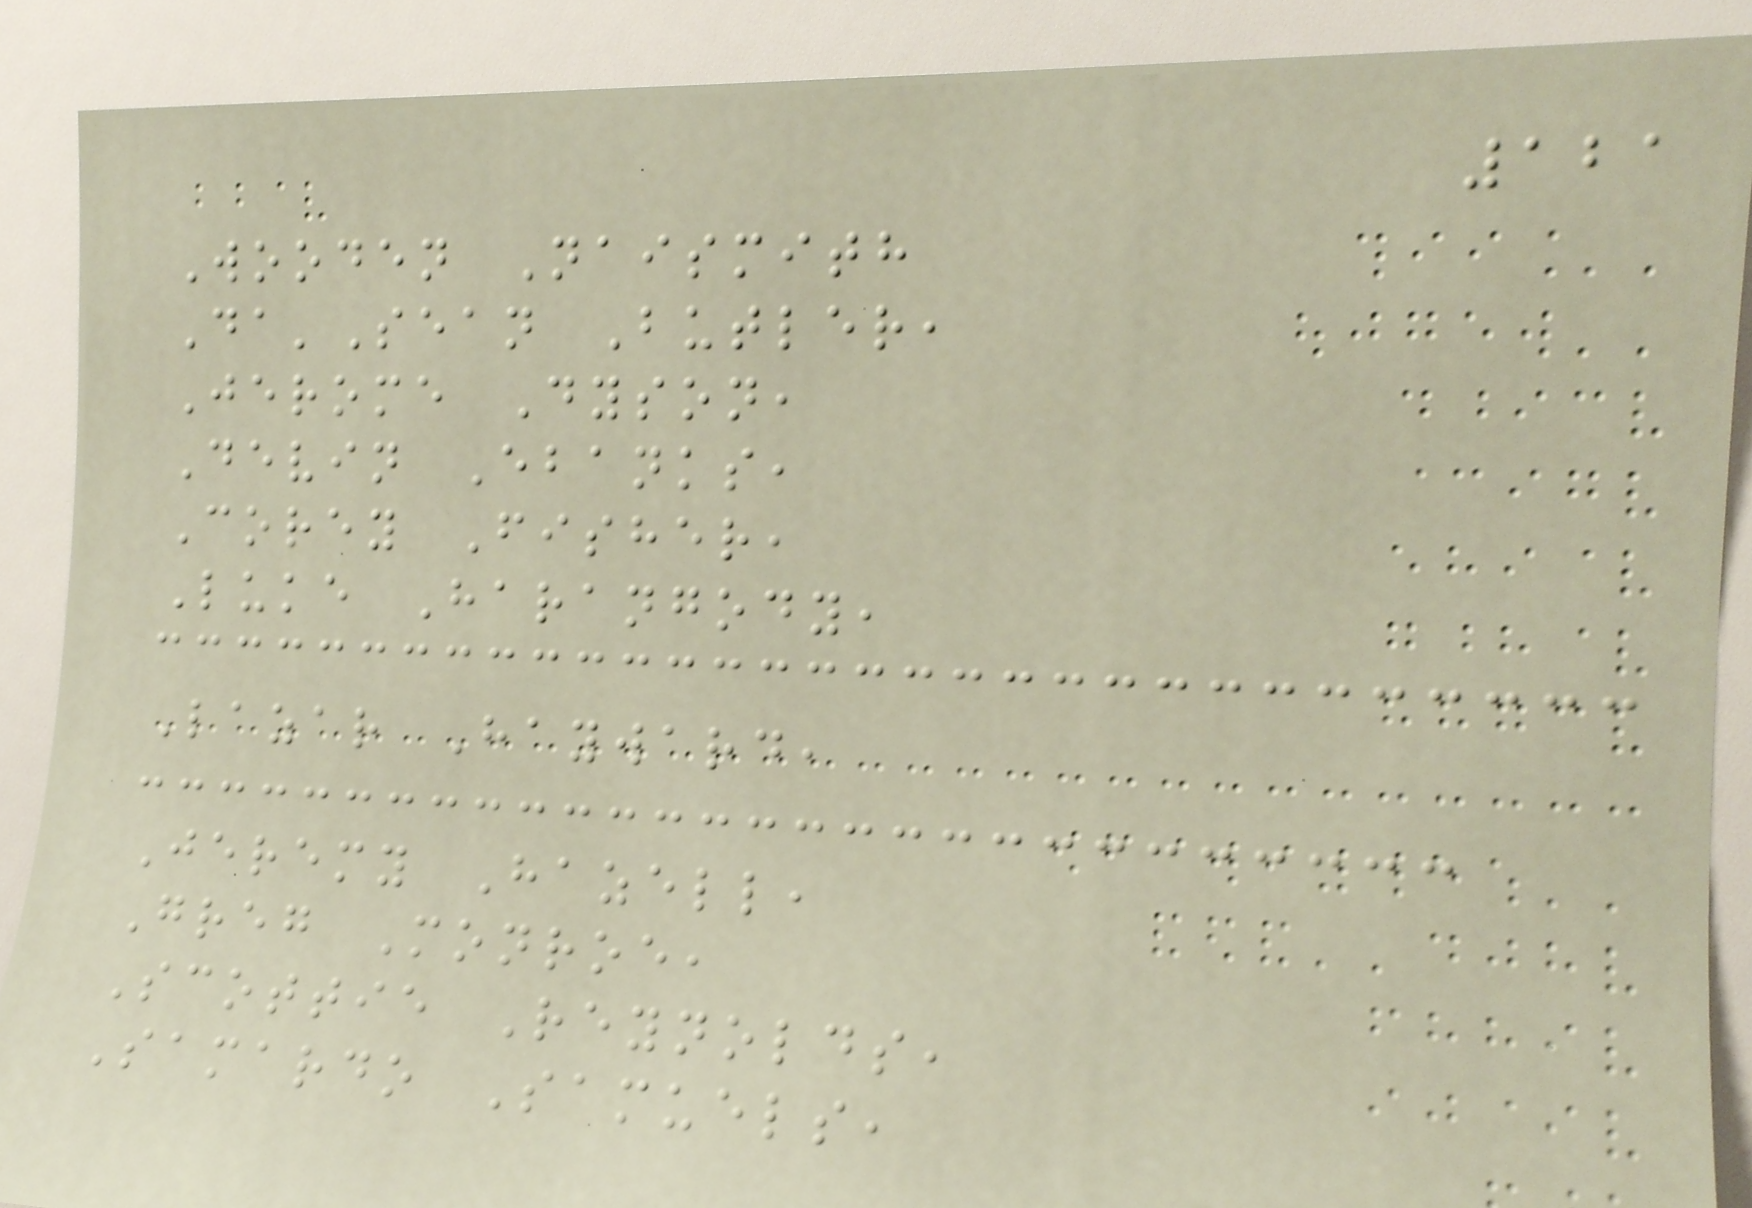121
Wooden Naismith
Da'Sean Butler,
Jerome Dyson,
Devin Ebanks,
Corey Fisher,
Luke Harangody,
Lazar Hayward,
Jeremy Hazell,
Greg Monroe,
Scottie Reynolds,
Samardo Samuels,
